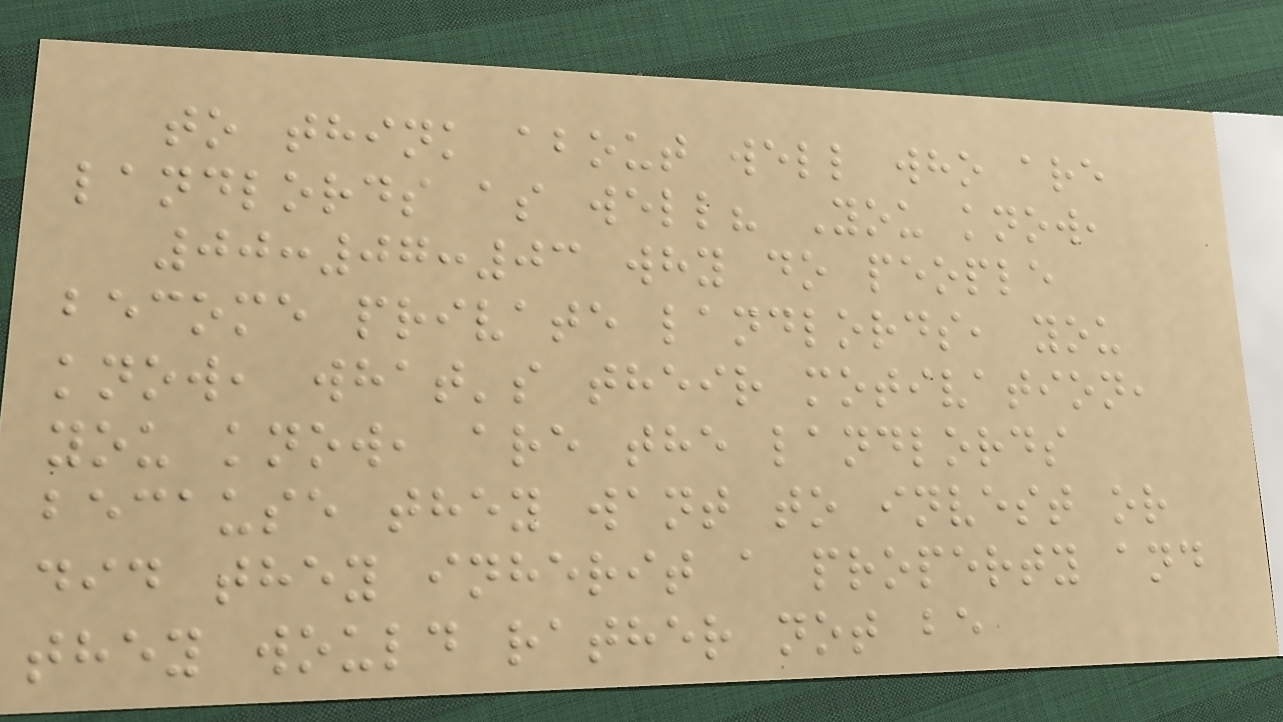to think about well who are
landlords as well? You know,
00:07:03 why do people
become private landlords, you
know, what's their motivation,
you know, are the landlords
because they want to invest or
did they inherit a property and
they would rather not be
